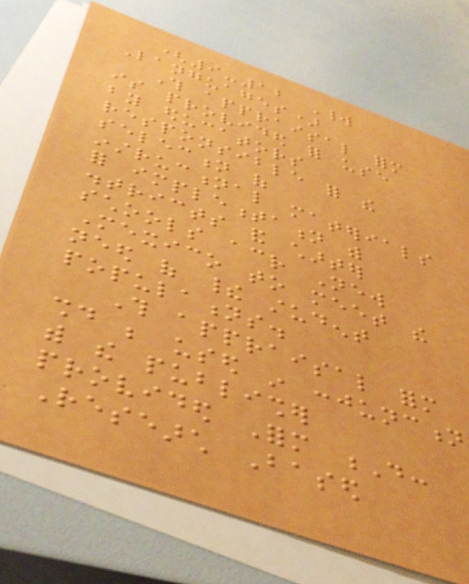(9-12 World
Languages)
This appraisal form
is provided for use
by educators
responsible for the
selection of
instructional materials
for implementation with
districts and charter
schools across New
Mexico to meet the
need of their student
populations.
This appraisal form
should be used in conjunction
with the publisher
provided Form D:
Research Based
